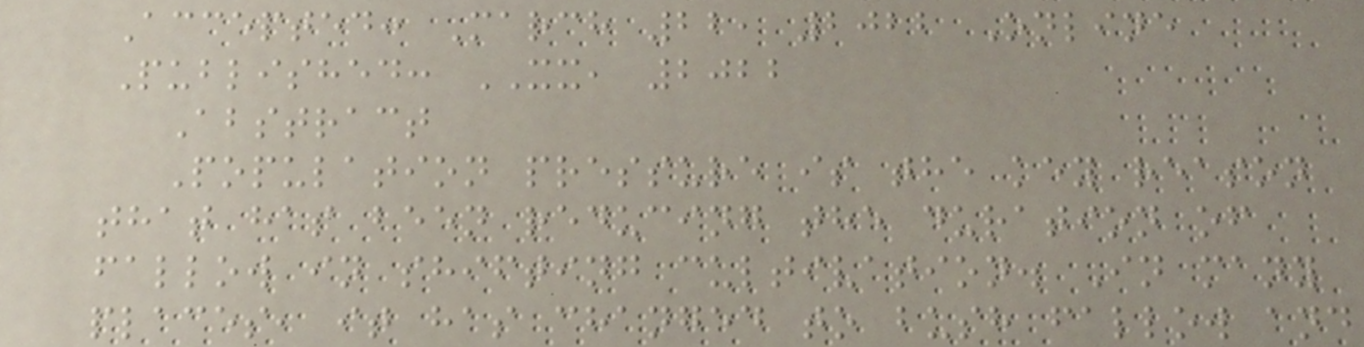Accepted: March 22, 2022 Online
Published: XX, 2022
Abstract
Population pressure is the key reason
that has been reducing the duration of
fallow in shifting cultivation. In many
places, it has changed to bush fallow and
